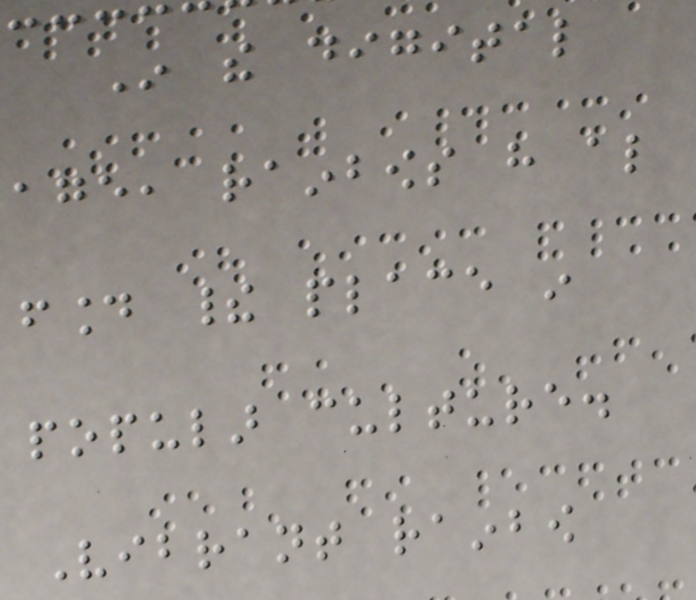In the digital
age, rainbows have also
found their place in
popular culture.
Vibrant rainbow
